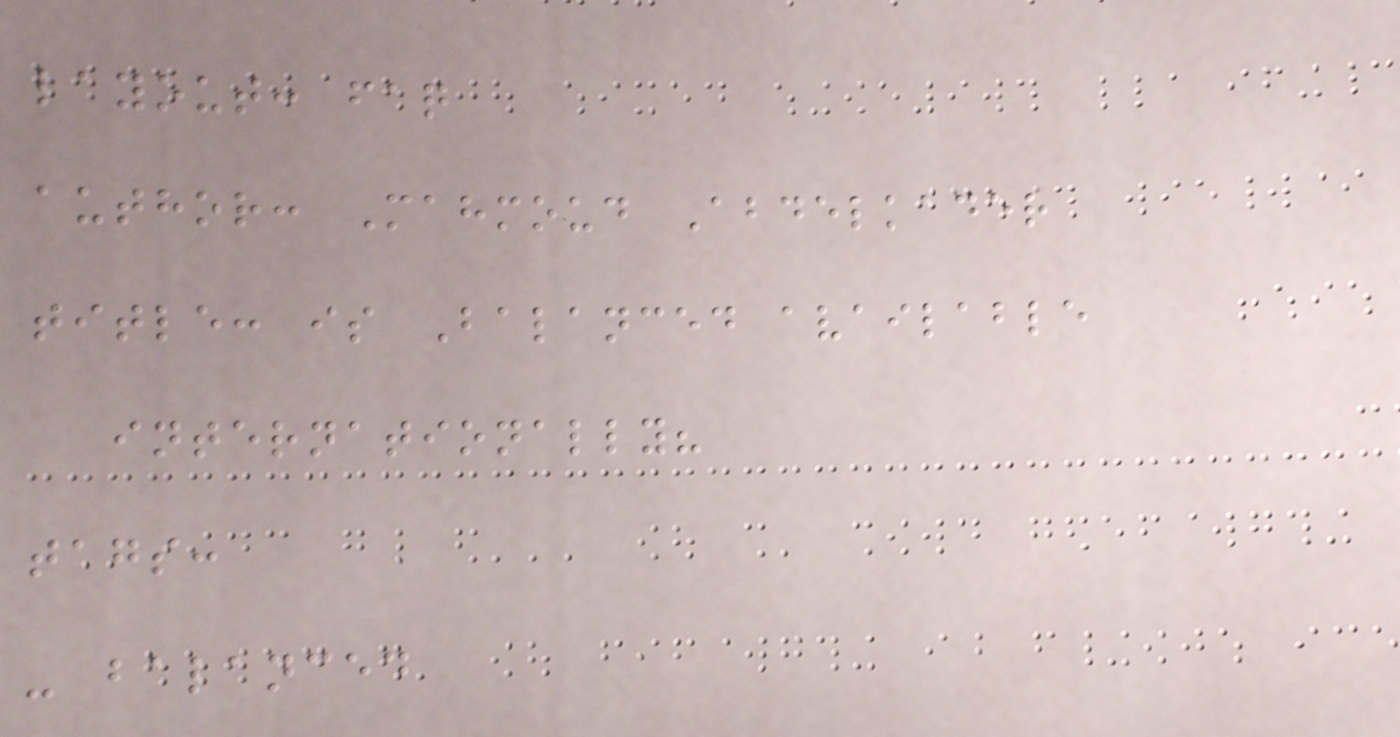layout: faq
author: Mahmoud Abdelkader
title: is Balanced available
internationally?
tags:
- balanced
